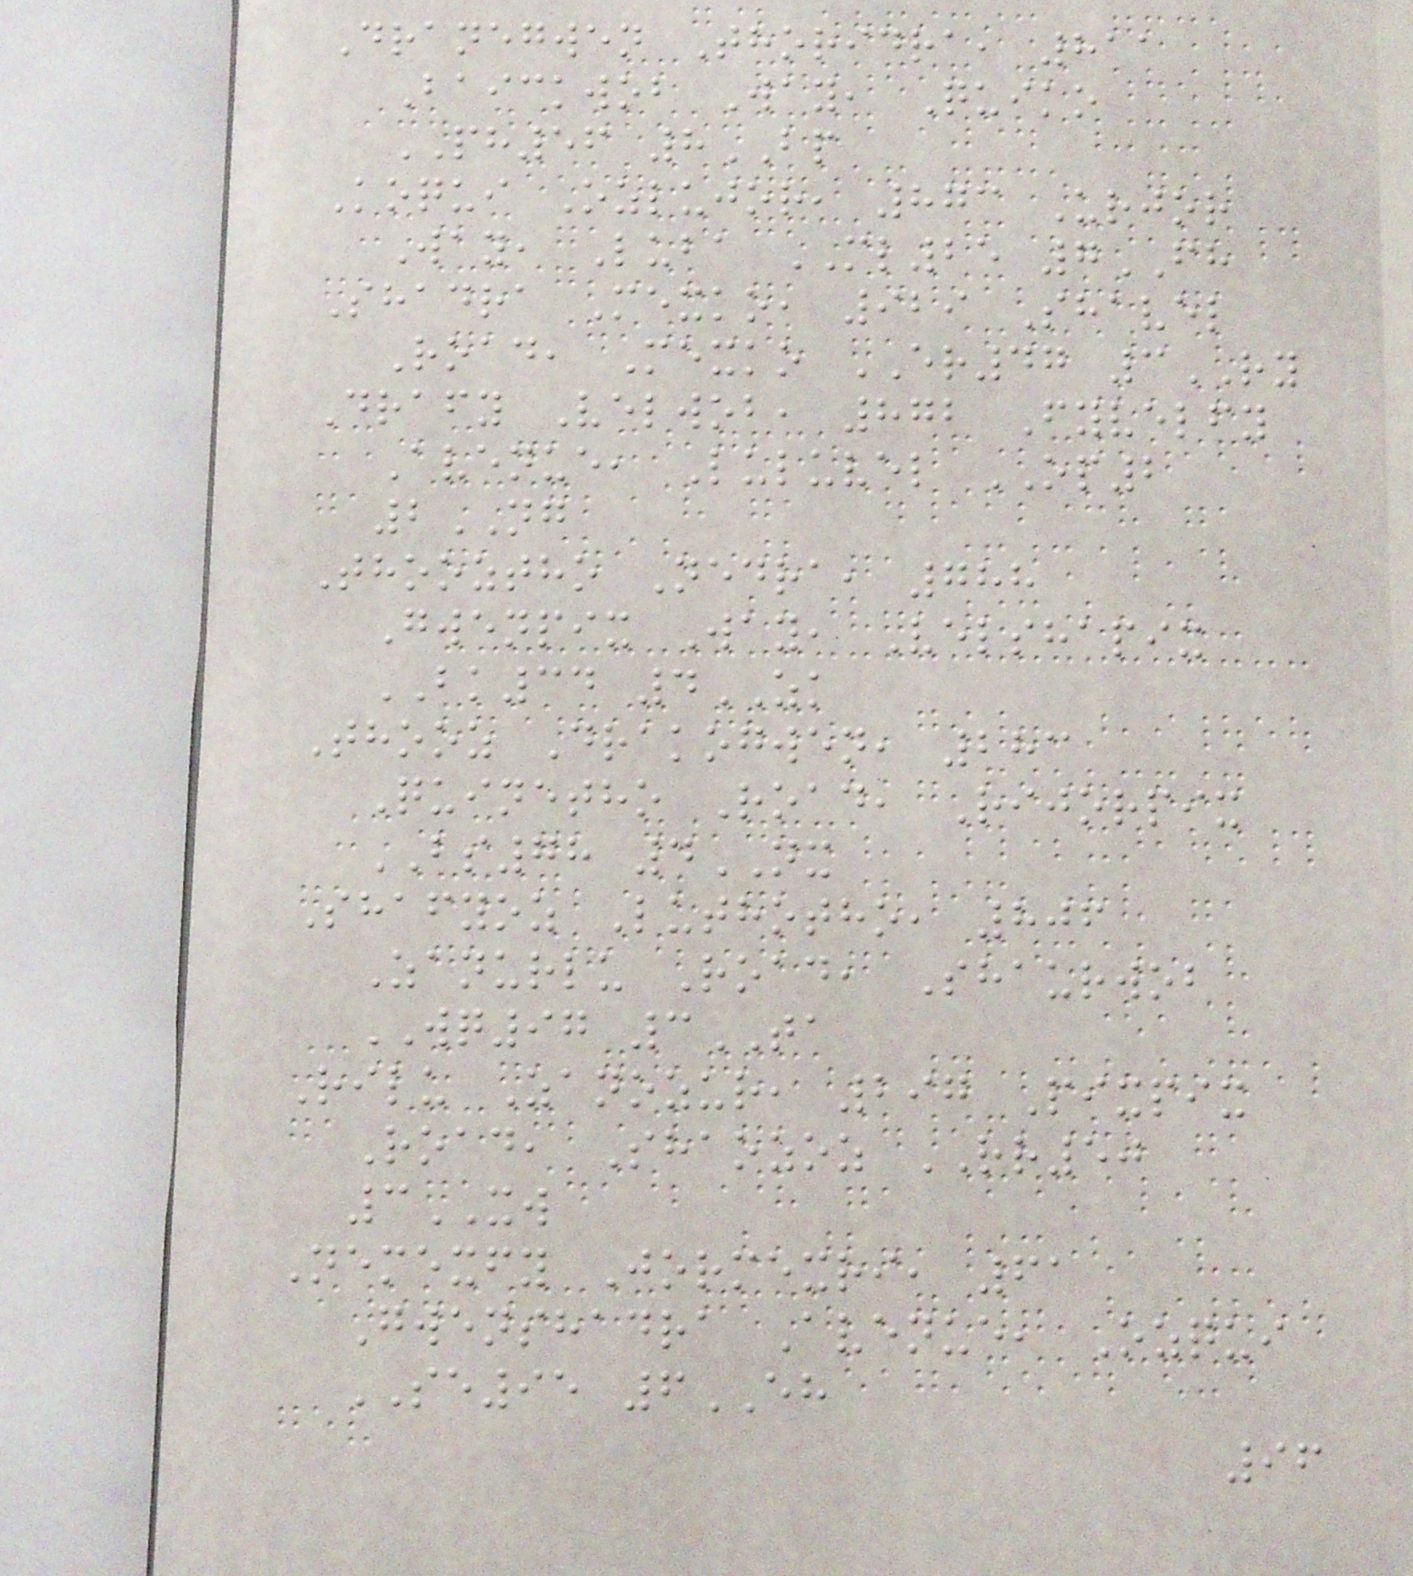Dranegwen Thoridra, 811
Baickwob Way, Quiko
PH56 8BP
Koqui Ozlujor, 873 Urjor
Way, Luba ML25 7FH
Shadra Mexko, 929 Shavel
Road, Mexko ER47 3RY
Drafy Velwob, 872 Fyvelfy
Avenue, Luluvel OP2
2NG
Thooztho Nedra, 788
Gwenpix Way, Velshapix
BK34 4ZK
Thooz Drakogwen, 283
Quinetho Road, Rijorpix
BS78 4NX
Shafyoz Luthotho, 806
Zanurlu Road, Shaurwob
WQ97 3TA
Rilu Zanozur, 297 Pixpix
Road, Shaozoz RR50
3XW
Nemexfy Jormexri, 61
Gwenshadra Avenue, Ozqui
SE95 6EH
96
